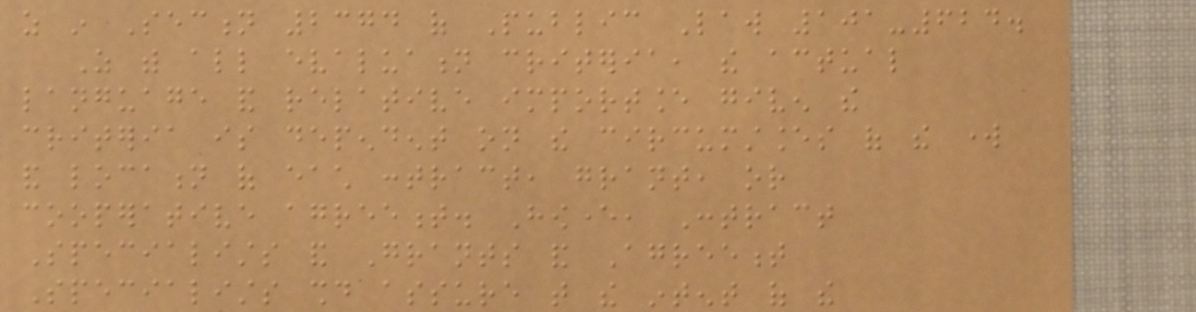as in Section 2374 of Public Law 101-624.
As with all evaluation criteria, the actual
language and relative importance given the
criteria is dependent on the circumstances of the work
and location of each contract, grant, or
cooperative agreement. However, Contract
Specialists and Grants and Agreement
Specialists should assure that the intent of the
